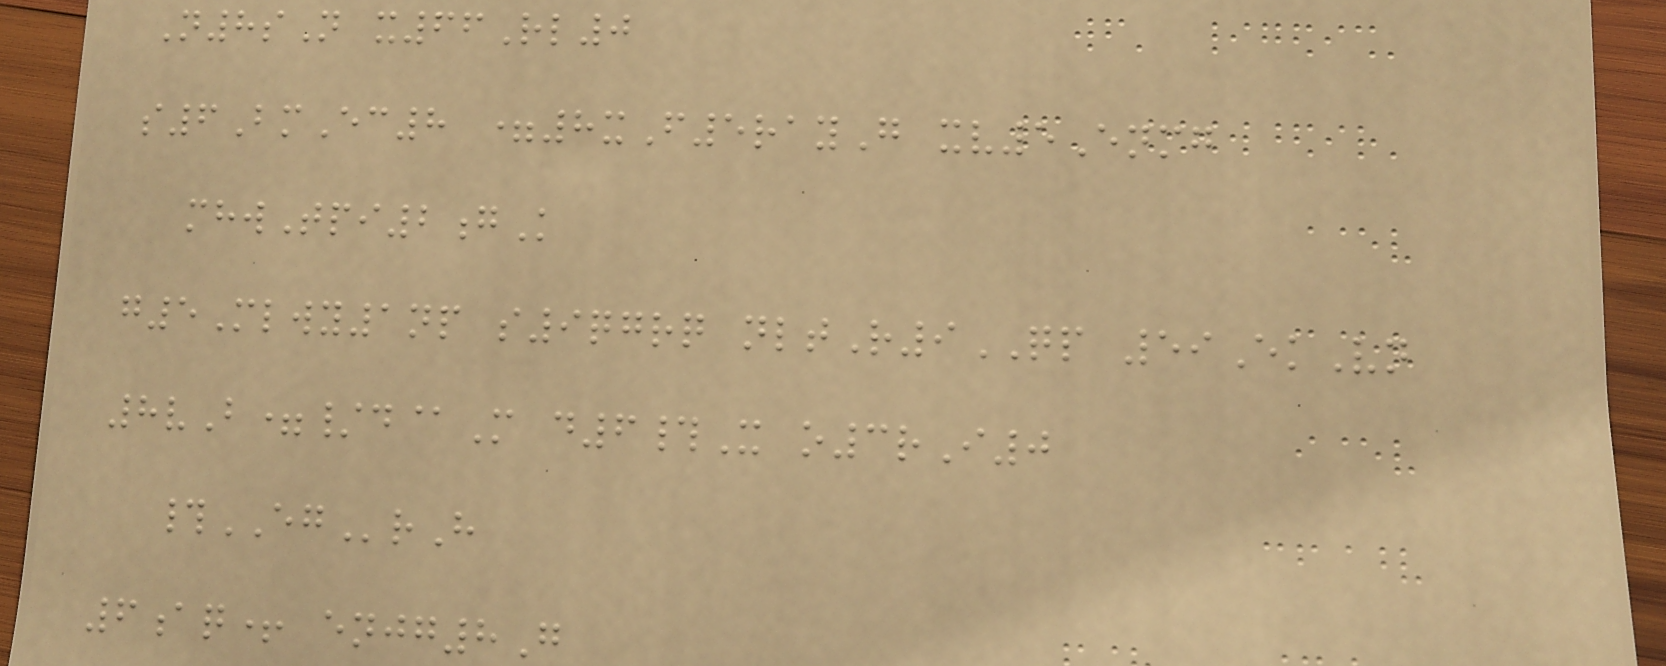N8sN x66Rl0
s6BmEc8 =8xF5rayG xv5Enmg
mhwTpi2gK
g5Mlwy1np s9qgrq nltR9QP 59EkVn
8vB=/d@M d6#X o3rI0
#EGrH
6aq+ enjg8G
